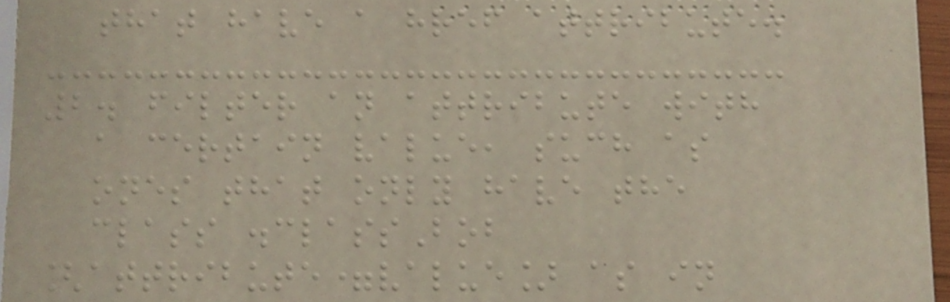that have a href attribute.
2. filter an attribute with
a certain value, such as
ones that only have the
class .classBob
[attribute=value] as in
